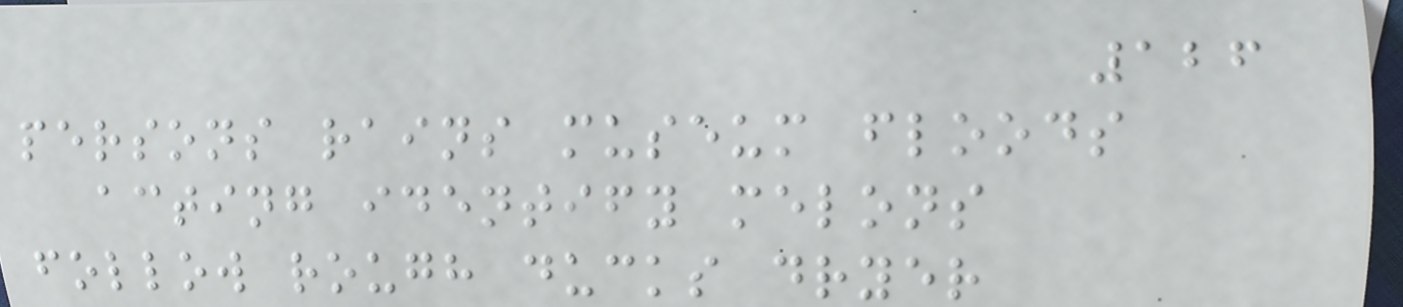126
persons rains museum floods
acting identify melons
follow rough ducks dryer
